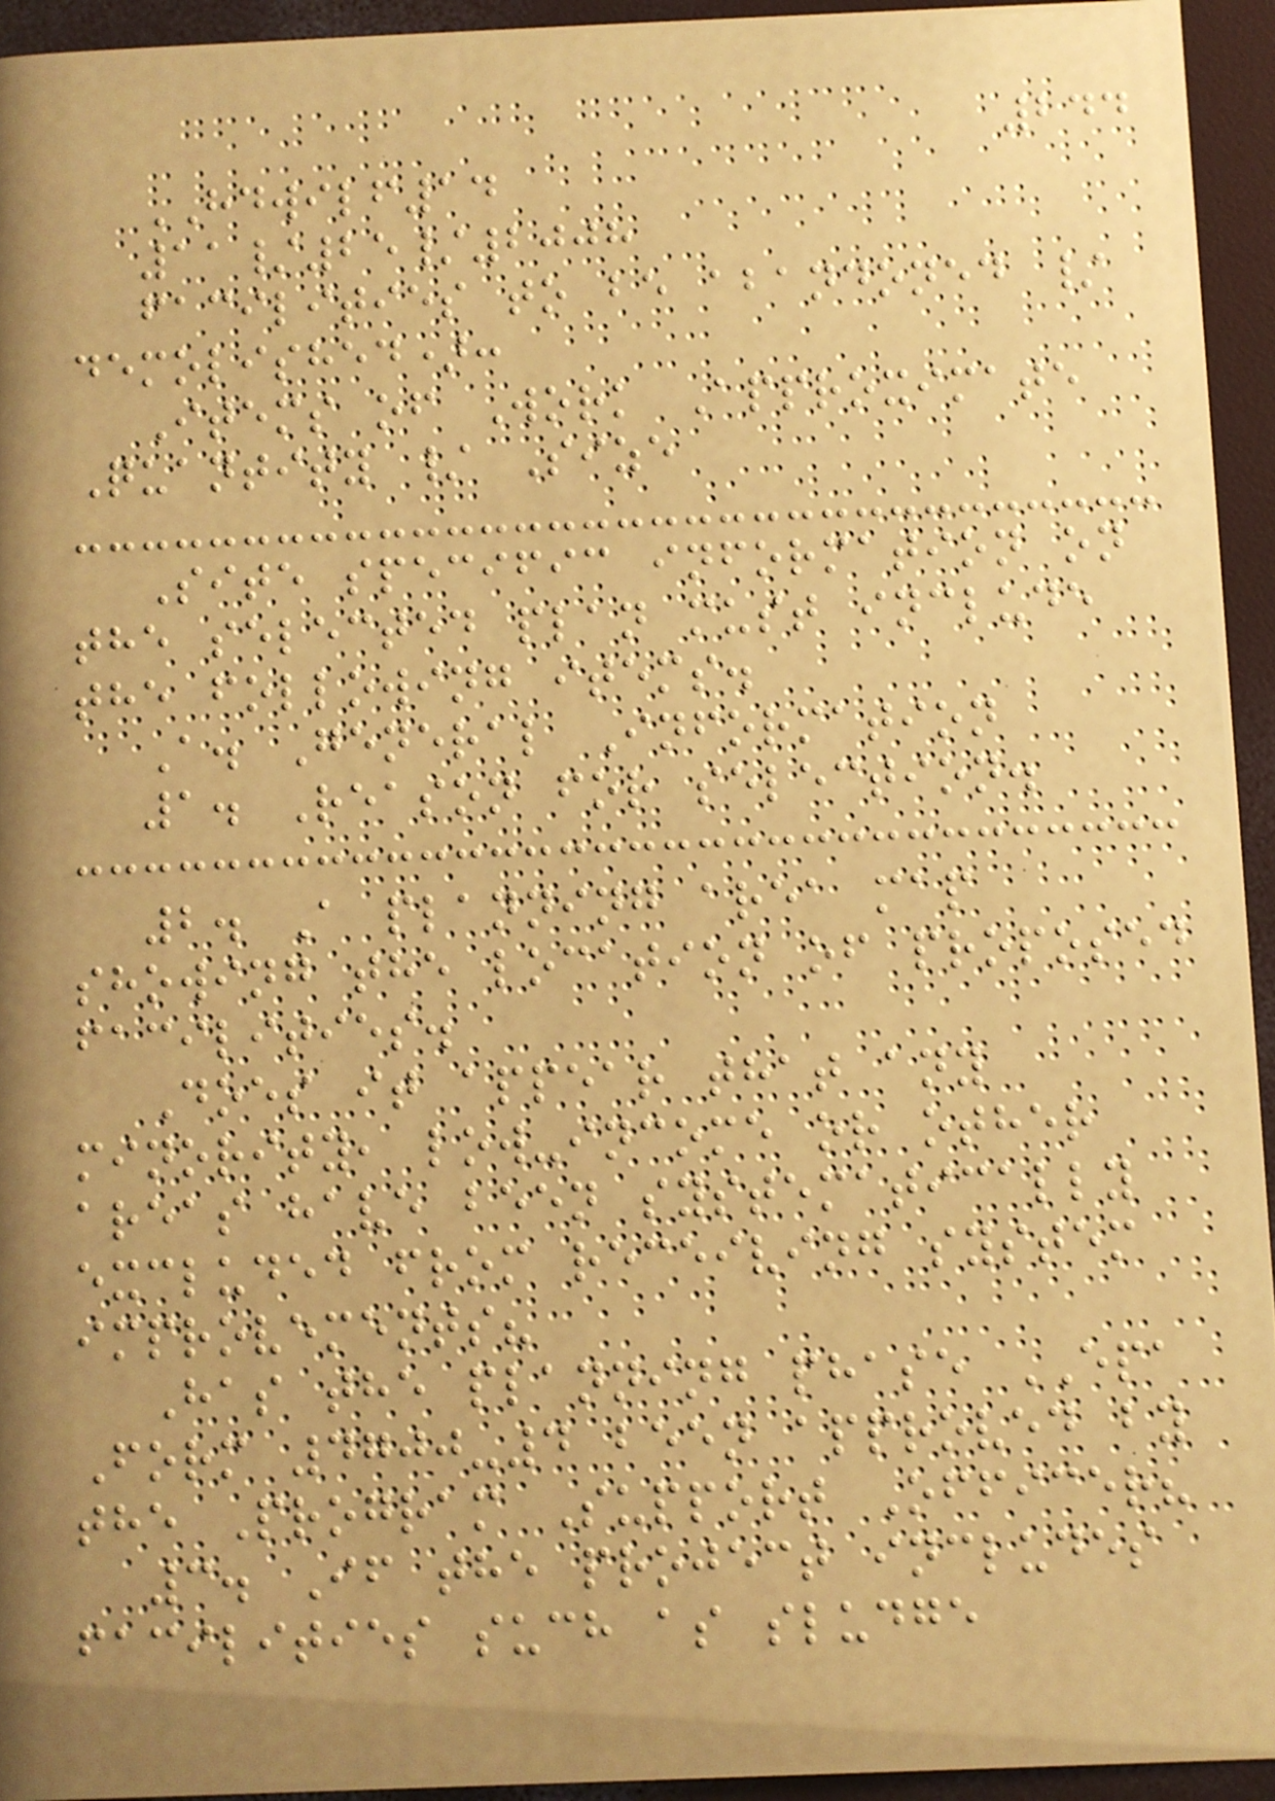244
HDWILF14
11/25/2008
facilities to be abandoned /
demolished):
Items of Work Approximate
Quantity / Size
Site specific information on
the selected plan must include
the following items.
A. General Information
1. Reason for selection.
2. A planning area map
showing the location of proposed
facilities.
Does it appear that any
minority, low-income or other
areas have been systematically
excluded from receiving system
improvements?
Has the planning phase EPA
Form 4700-4 been approved by
the Program Support Officer?
3. If the project includes
facilities such as sludge
